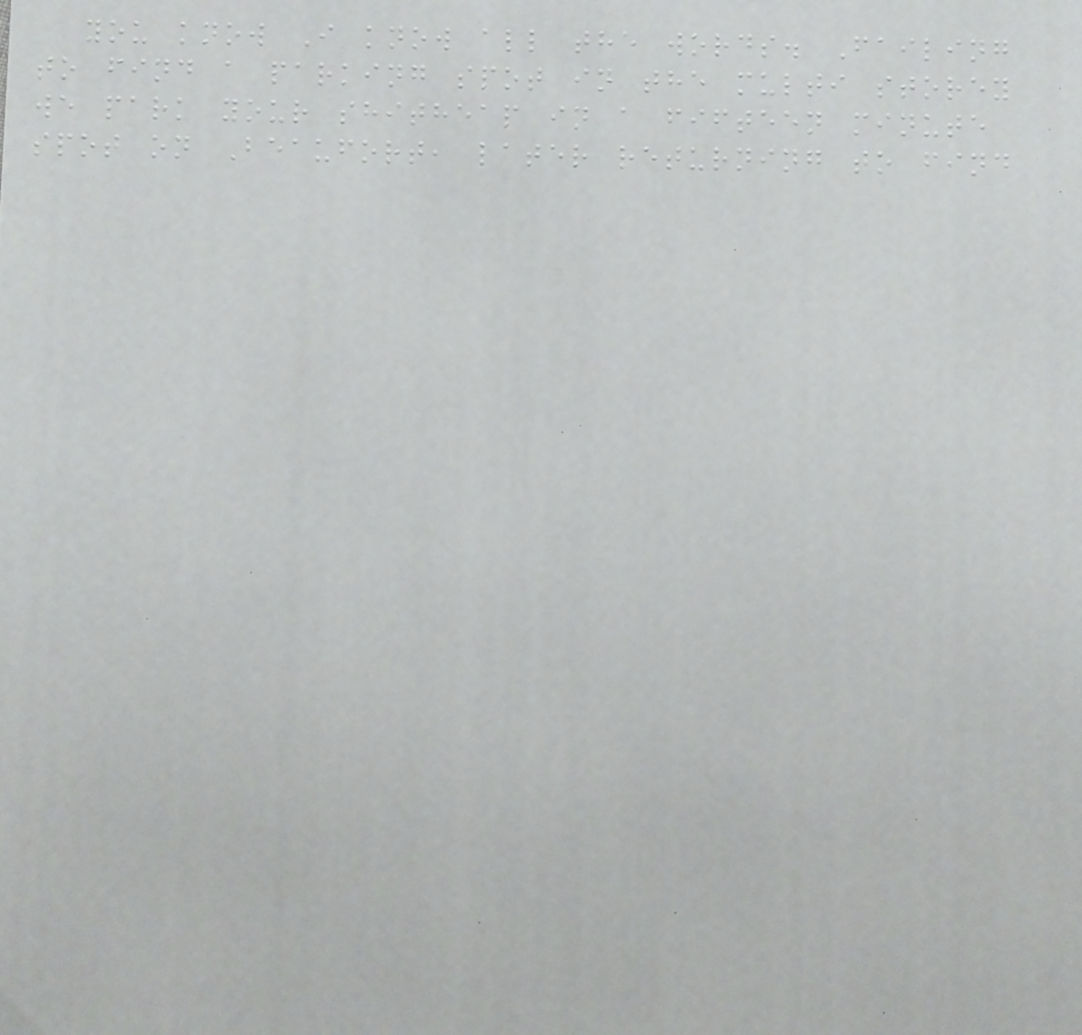you know I know all the words. Failing
to find a parking spot in the multi storey
we park your shitheap in a fifteen minute
spot on Beaufort, later returning to find
